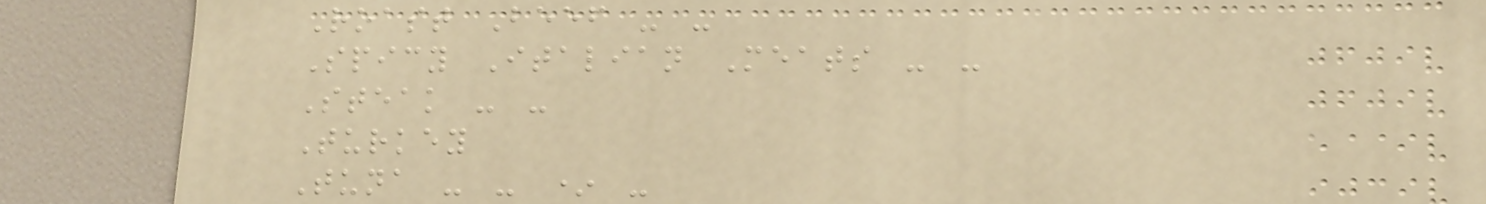Roast Beef - -
Spicy Italian Meats - -
Steak - -
Turkey
Tuna - - * -
